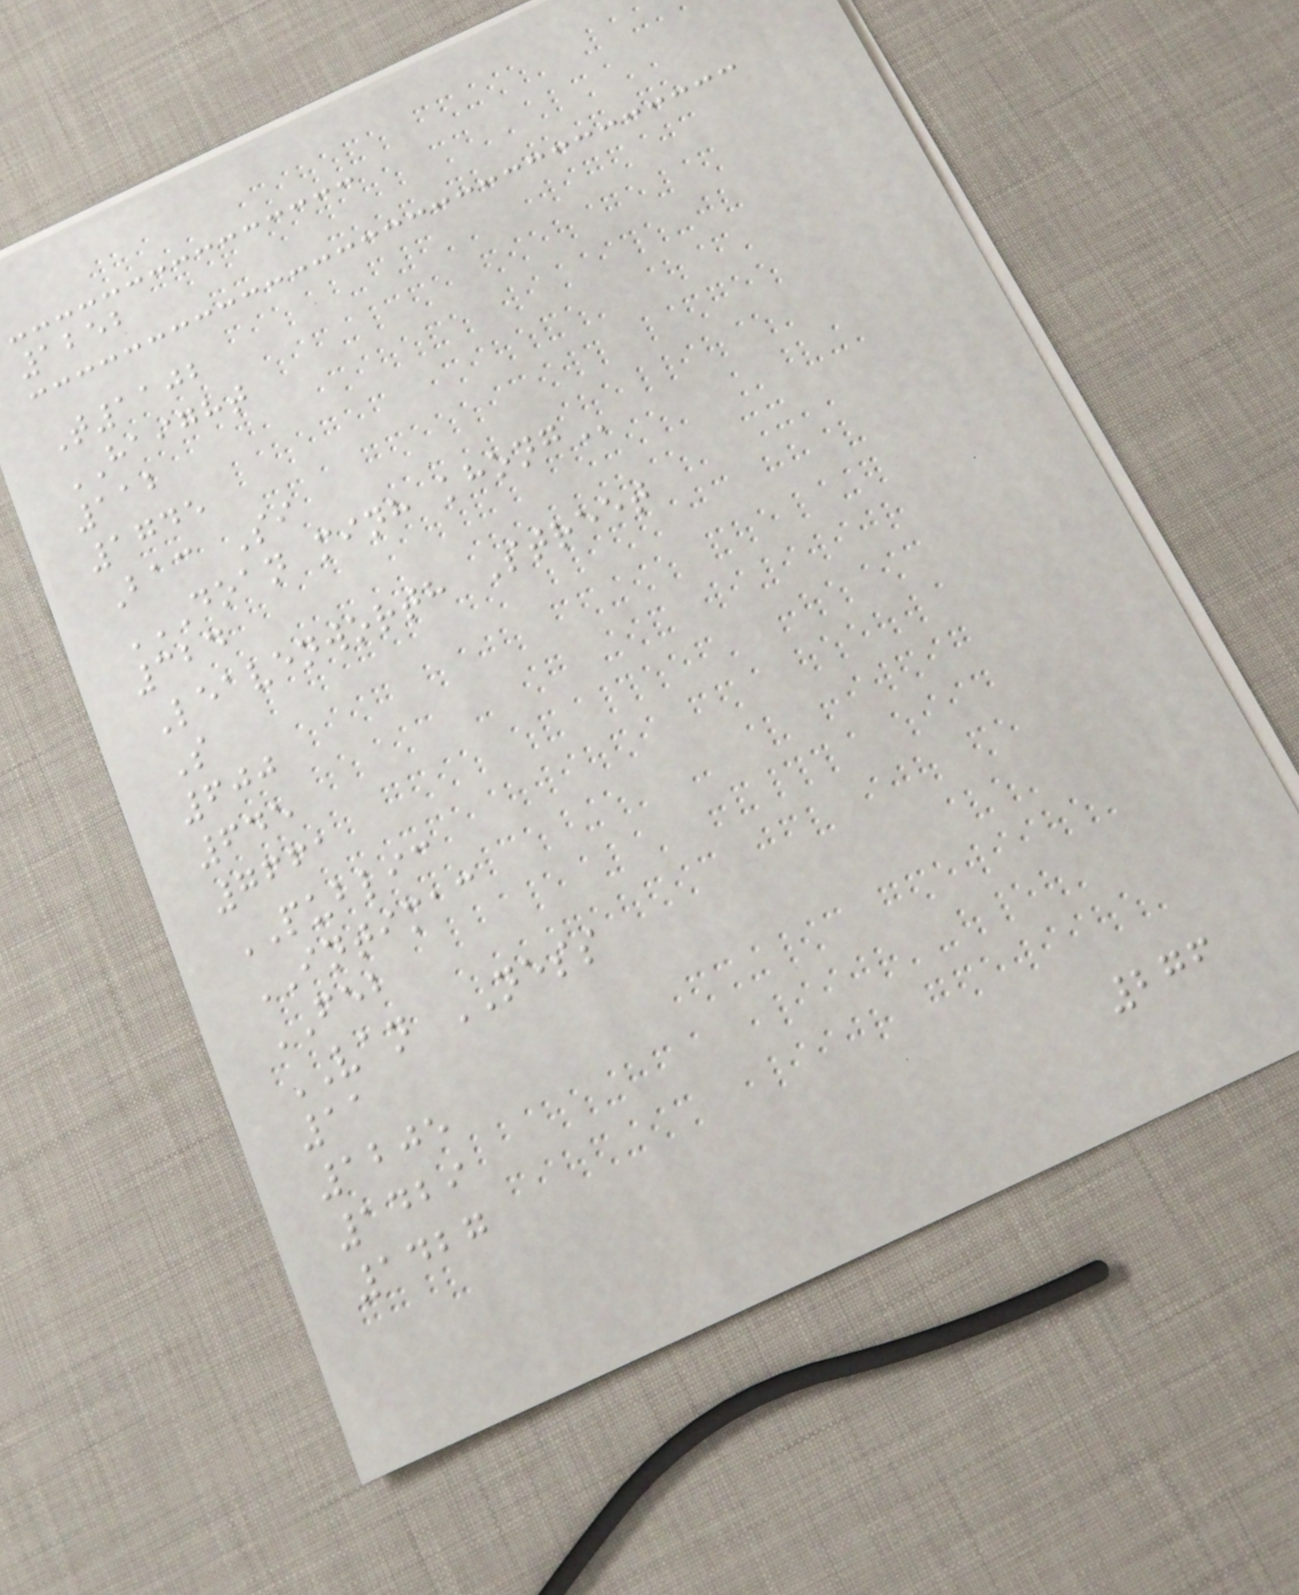1252
T1102
HAIGHT
112
1745
Bac Si
DOAN MINH KHONG
324
Leavenworth Street
S
600
645
7661
PUBLIC
INTIMAC
FEB
VAN NESS
11
1205
1429
1427
276
